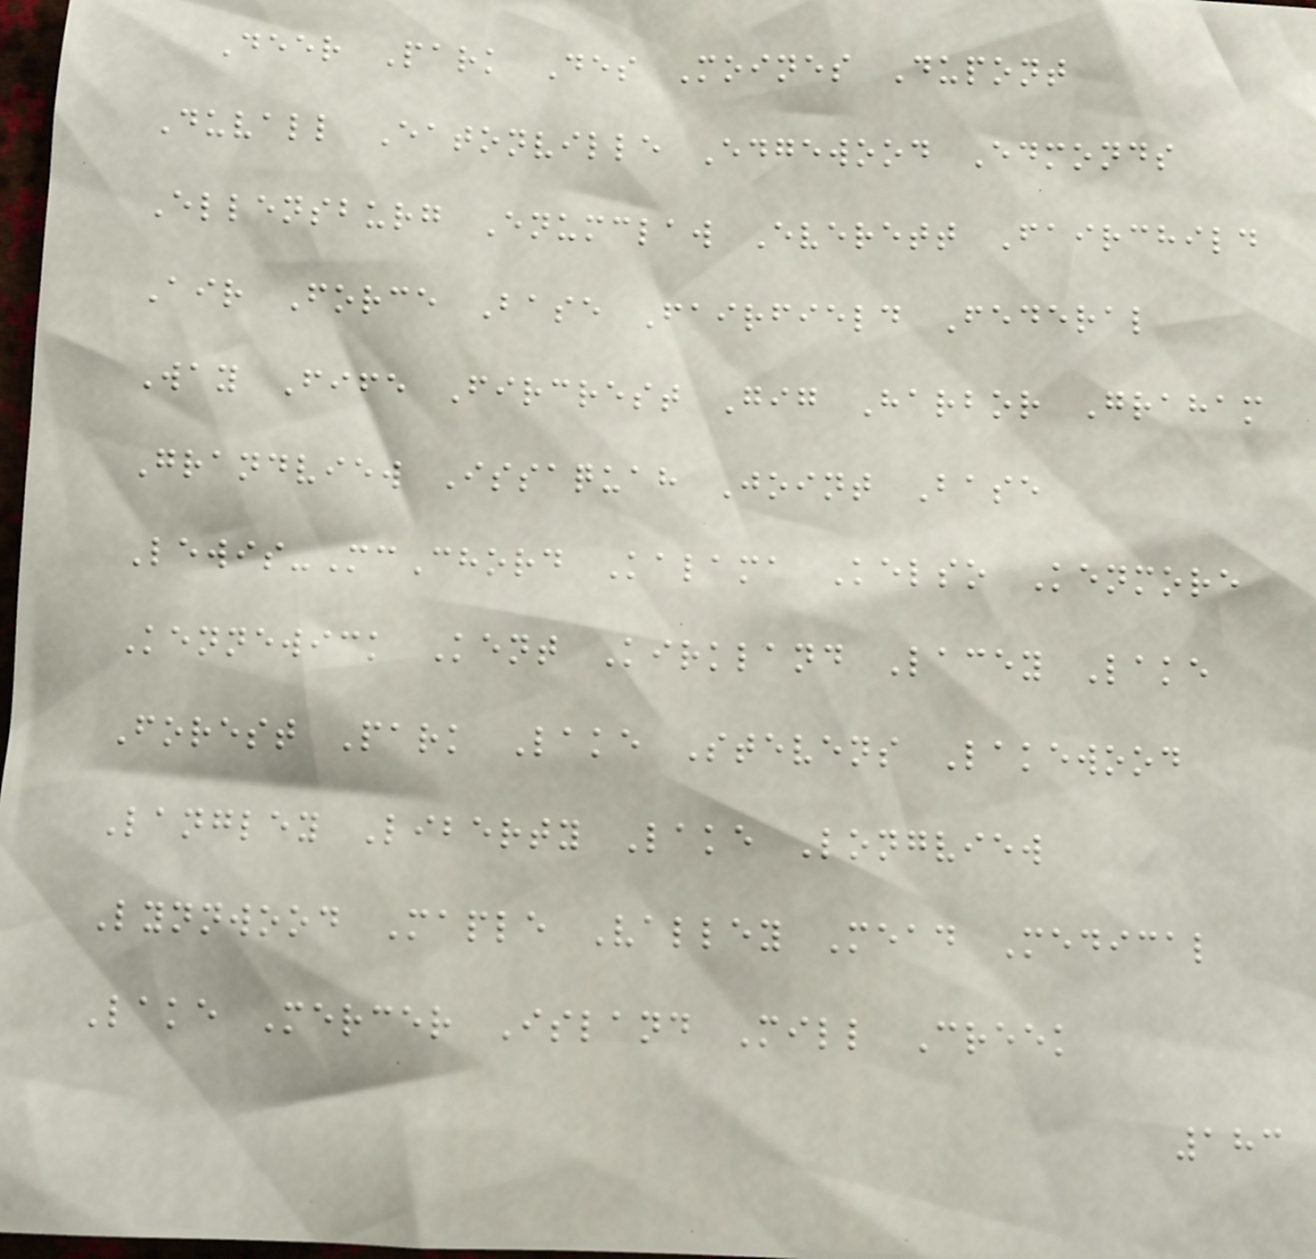Deer Park Des Moines Dupont
Duvall Eatonville Edgewood Edmonds
Ellensburg Enumclaw Everett Fairchild
Air Force Base Fairfield Federal
Way Fife Fircrest Gig Harbor Graham
Grandview Issaquah Joint Base
Lewis-McChord Kalama Kelso Kenmore
Kennewick Kent Kirkland Lacey Lake
Forest Park Lake Stevens Lakewood
Langley Liberty Lake Longview
Lynnwood Maple Valley Mead Medical
Lake Mercer Island Mill Creek
183
